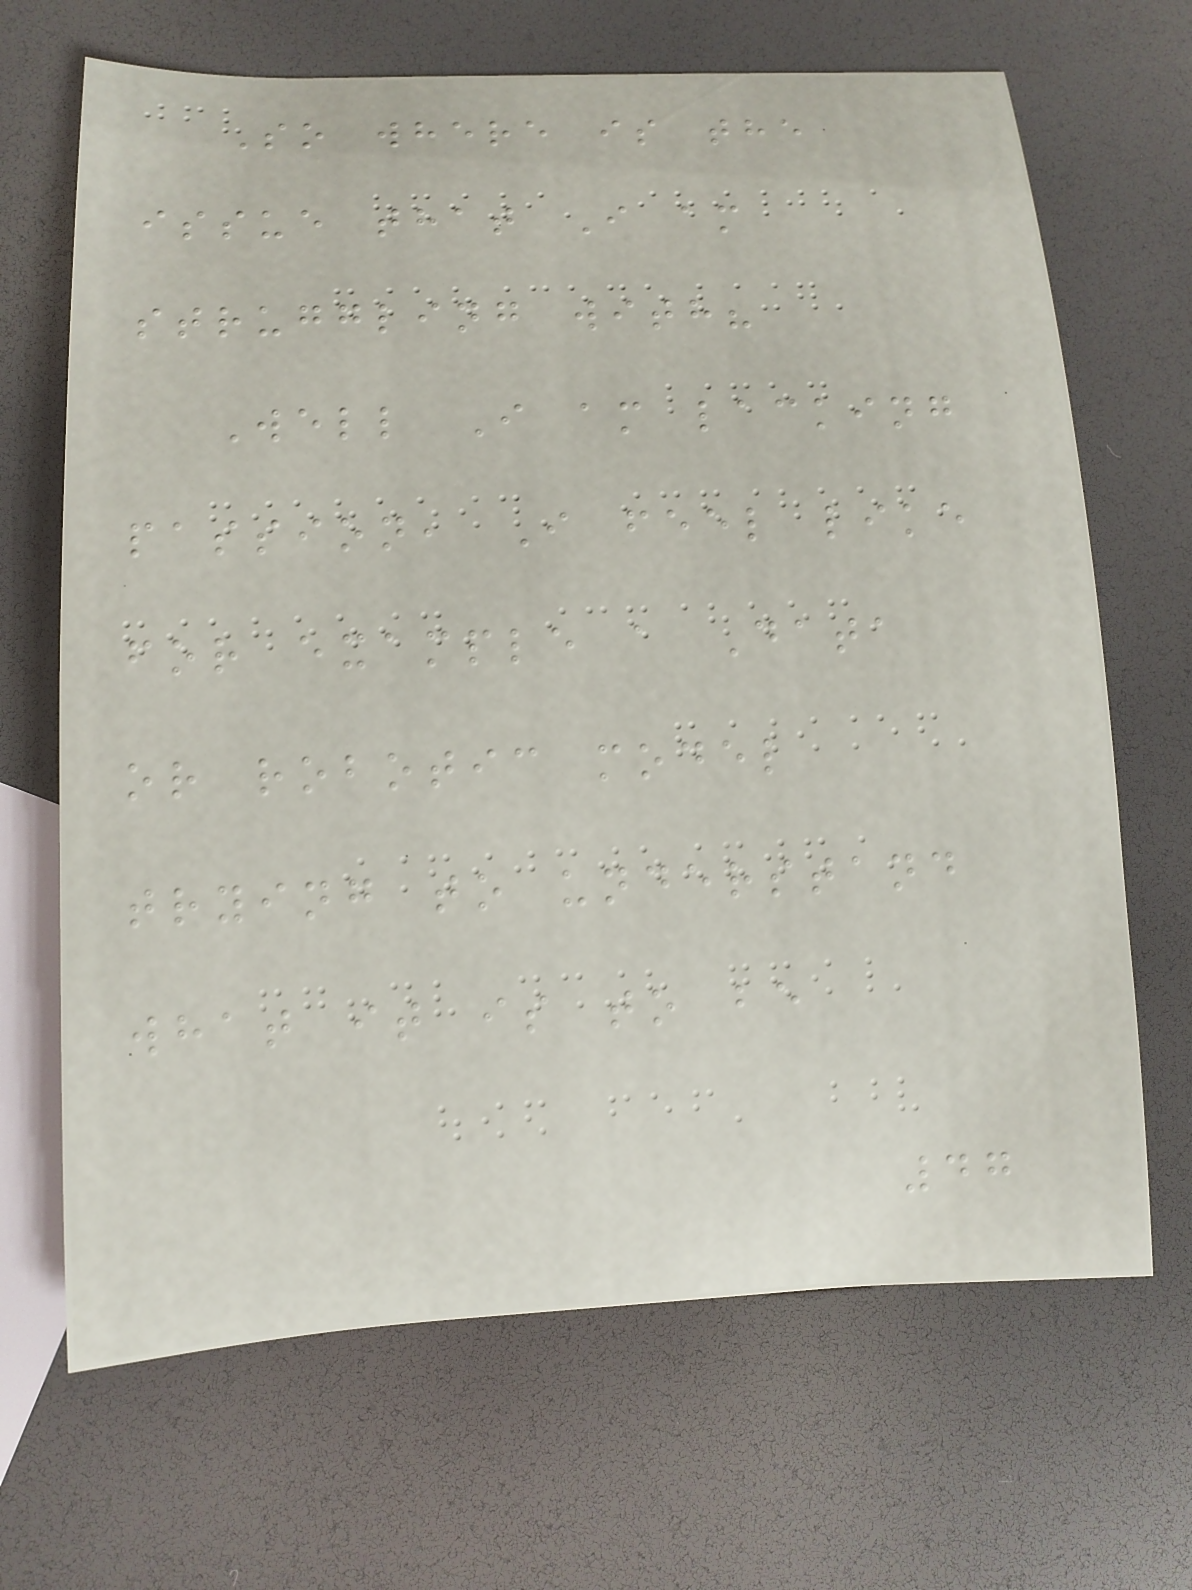So where is the
issue that I am
struggling with?
Well I am lacking
passion, I feel like
for example a Data
or robotic model
trying to understand
what it is to be
47
